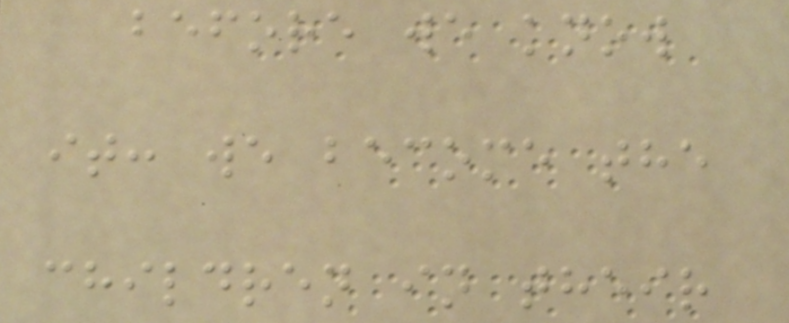before we know
it: we become the
children in their
